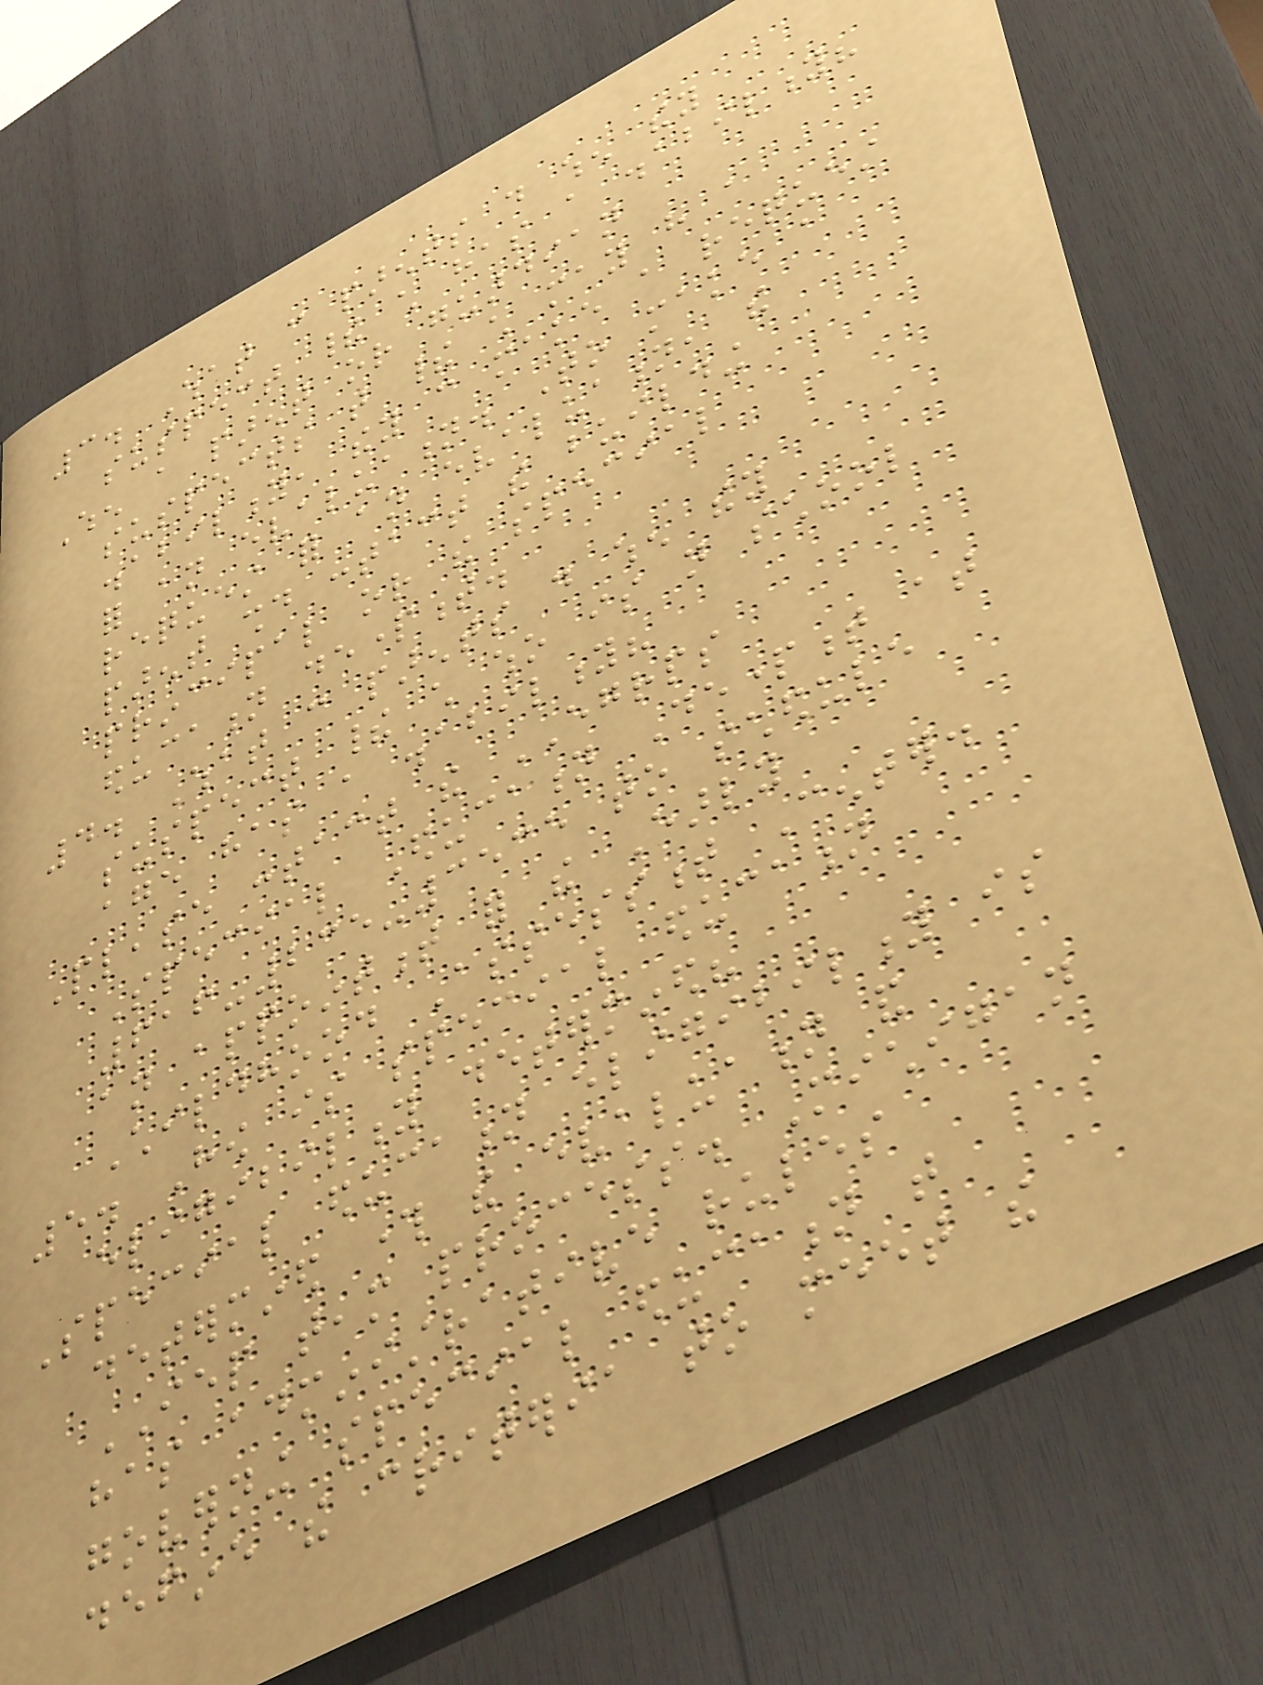3. What can parents do when they
suspect their child has a disability?
When a parent or guardian
suspects that their child may have a
disability, they can make a request
for an evaluation. To make a
request for an evaluation, the
parent should contact the building
principal or the special
education department.
4. What can parents do when they
suspect their child who is not school
age has a disability?
Please contact the EGRPS
Special Education Department at
616-235-3535 to schedule
an appointment for the Early
Childhood Assessment Center.
5. How is special education
eligibility determined?
Special education eligibility is
determined through the evaluation and
IEP team process. Michigan
has administrative rules
governing special education that
define the criteria to meet the
